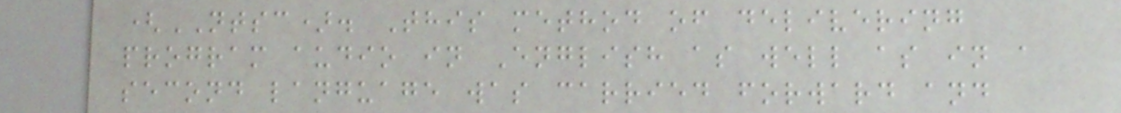(NTSC). This method of delivering
program audio in English as well as in a
second language was carried forward and
